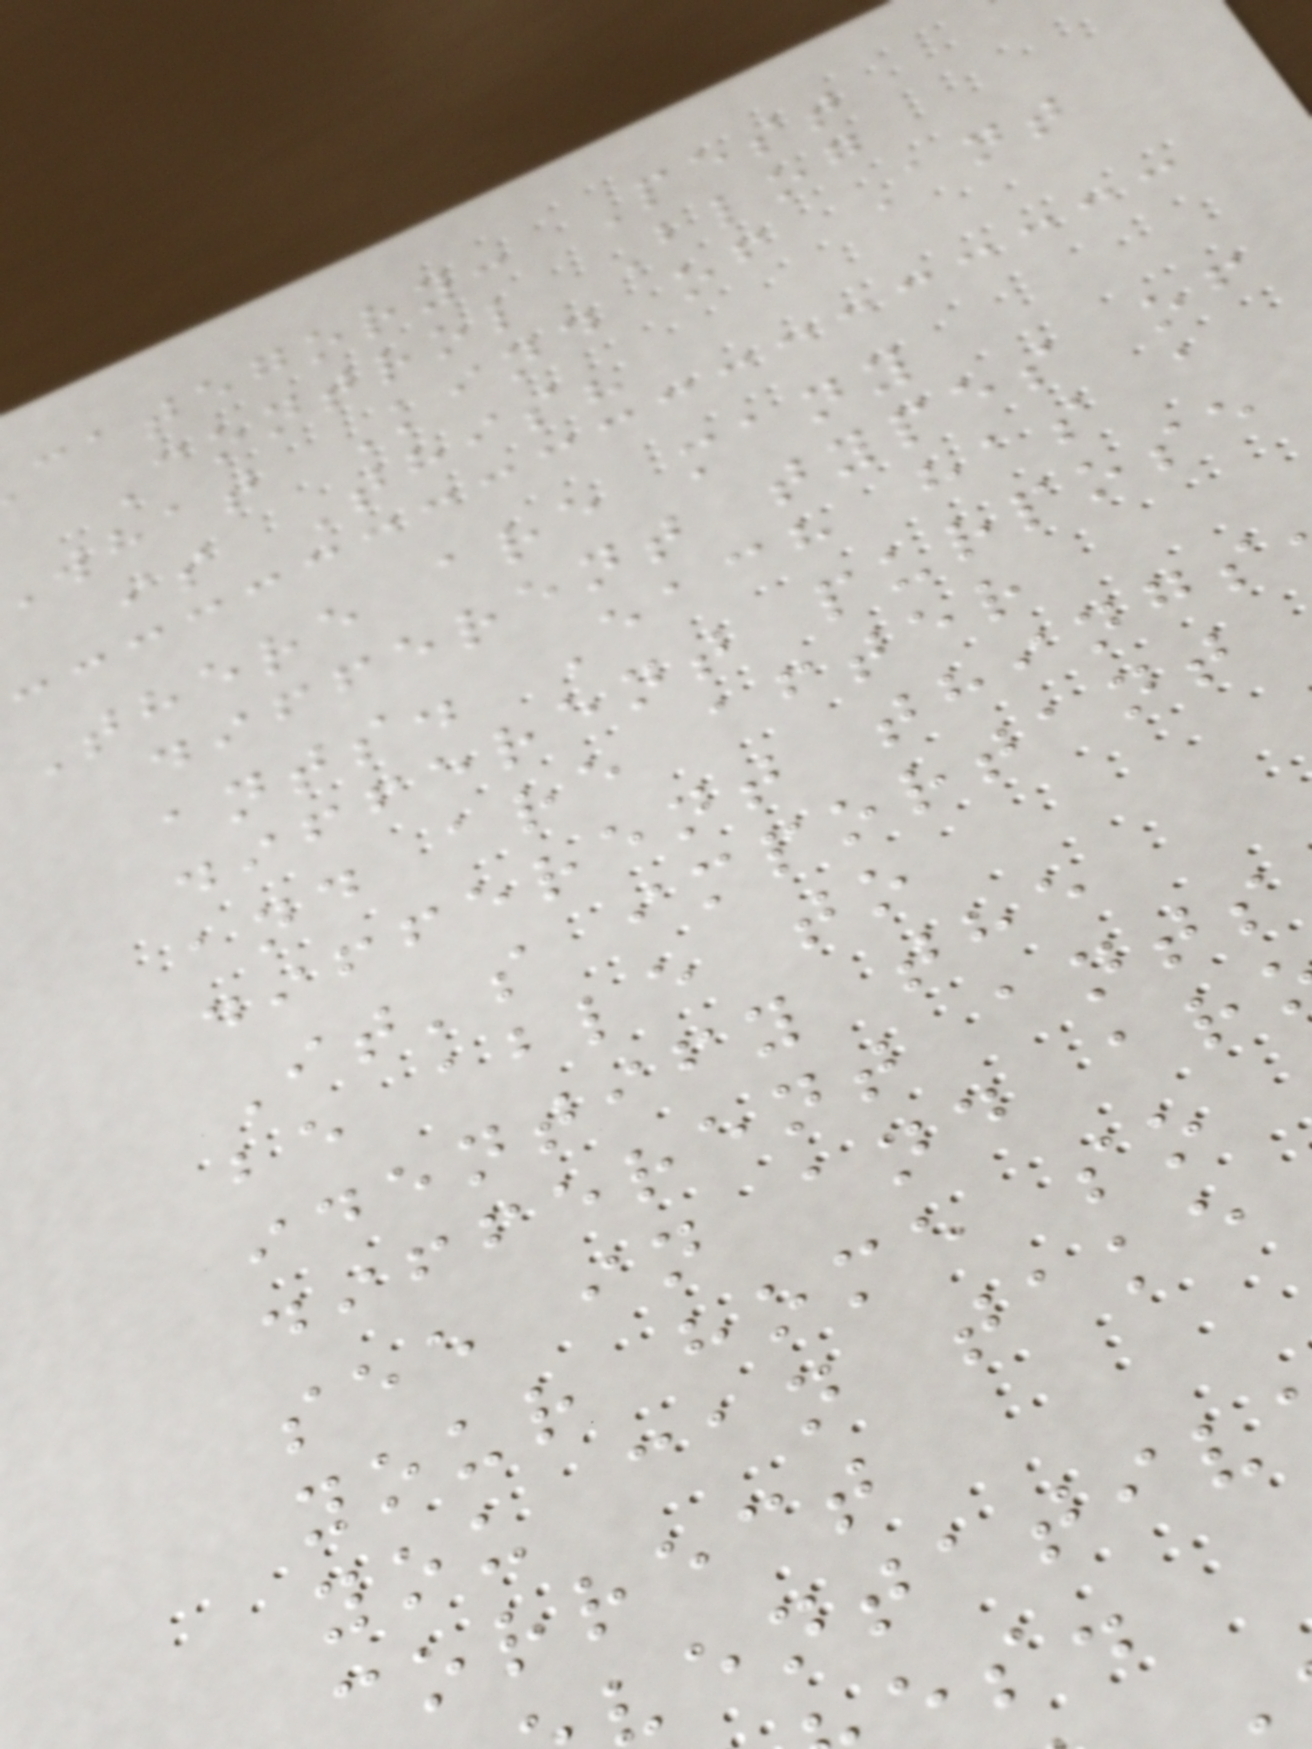category: Pest
Control Blog
what Kind of Ant
is This?
There are many
different types of
ants. Each has a
different purpose
and are after
different things
It's important
be able to
identify the
different ants
see in and ar
your home so
you can take
correct
